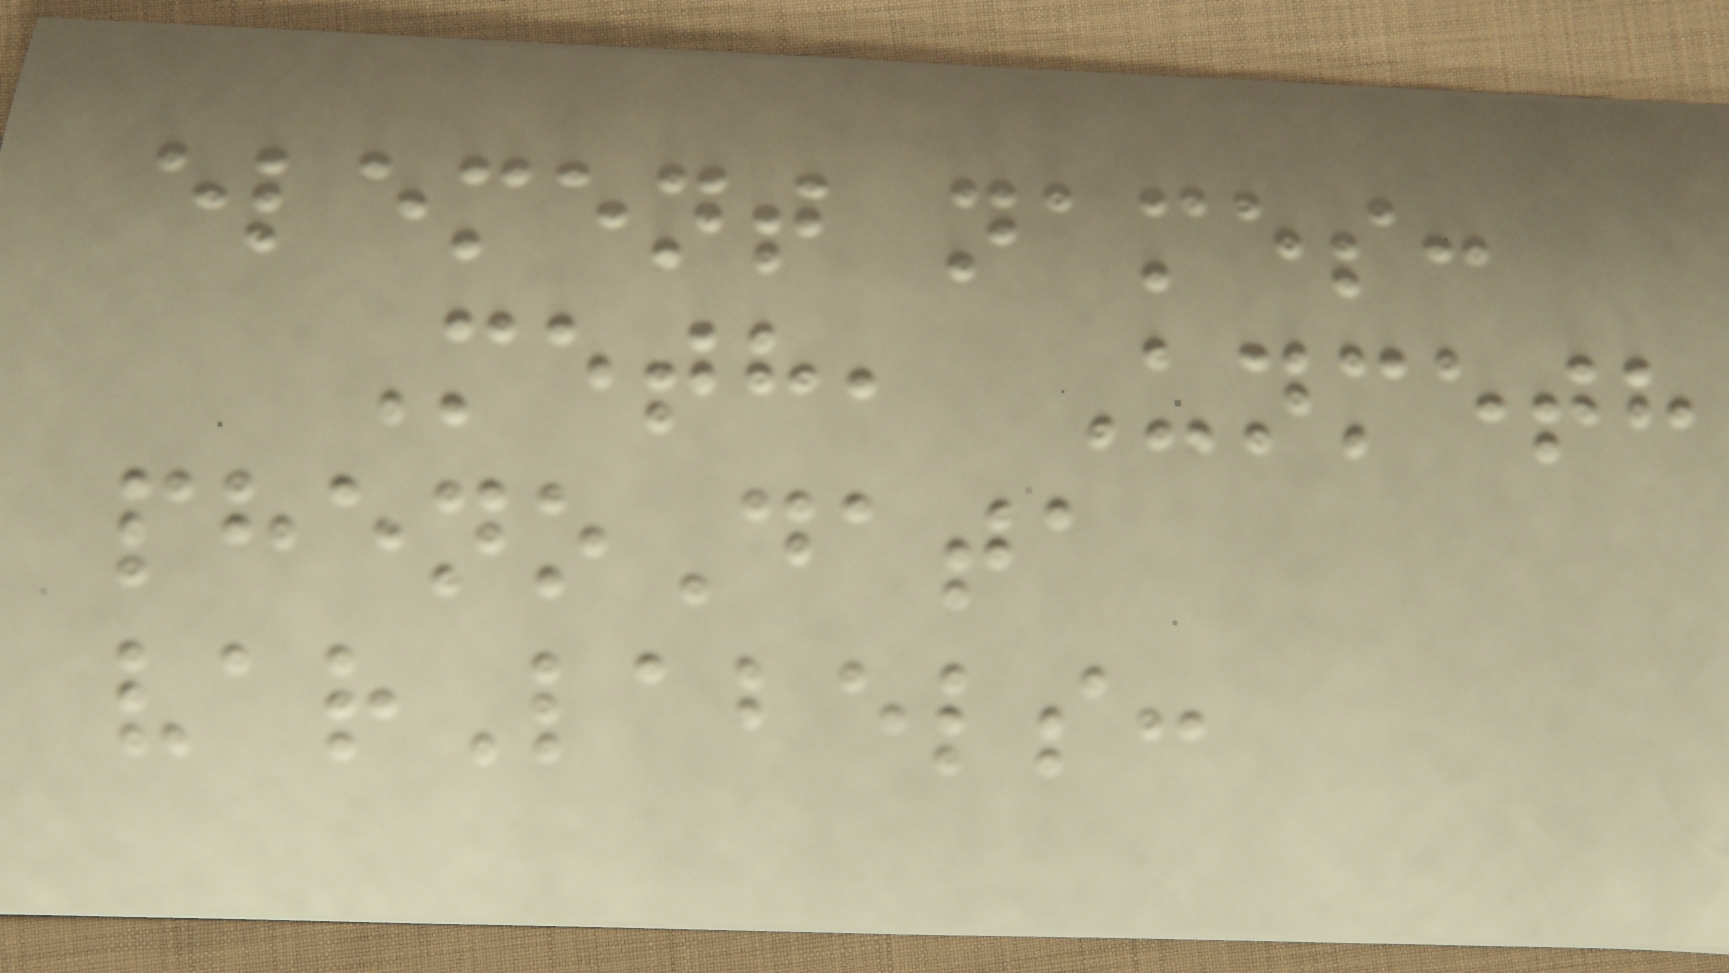element names:
Meth, Unmeth
phenoData
varLabels:
